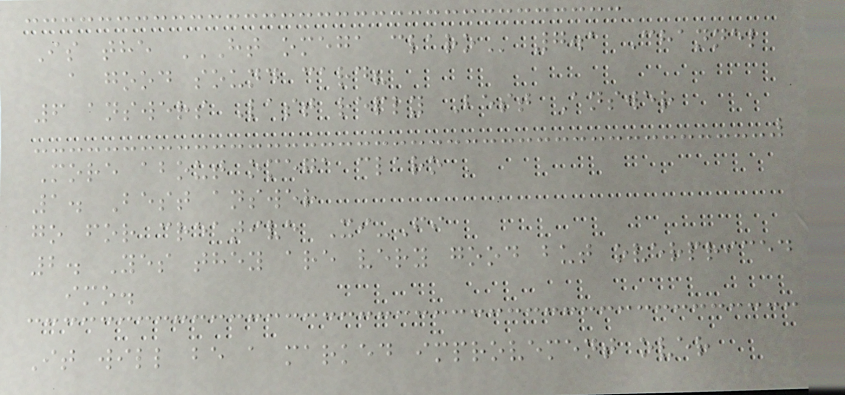Is the HT OMEGA CLARO 7.1 Channel
a good sound card?
6 answers Last reply Best Answer
More about omega claro
1. Best answer
go for creative Xi-Fi
2. Yes they are very good but overpriced
imo.
It will be a marked improvement over
